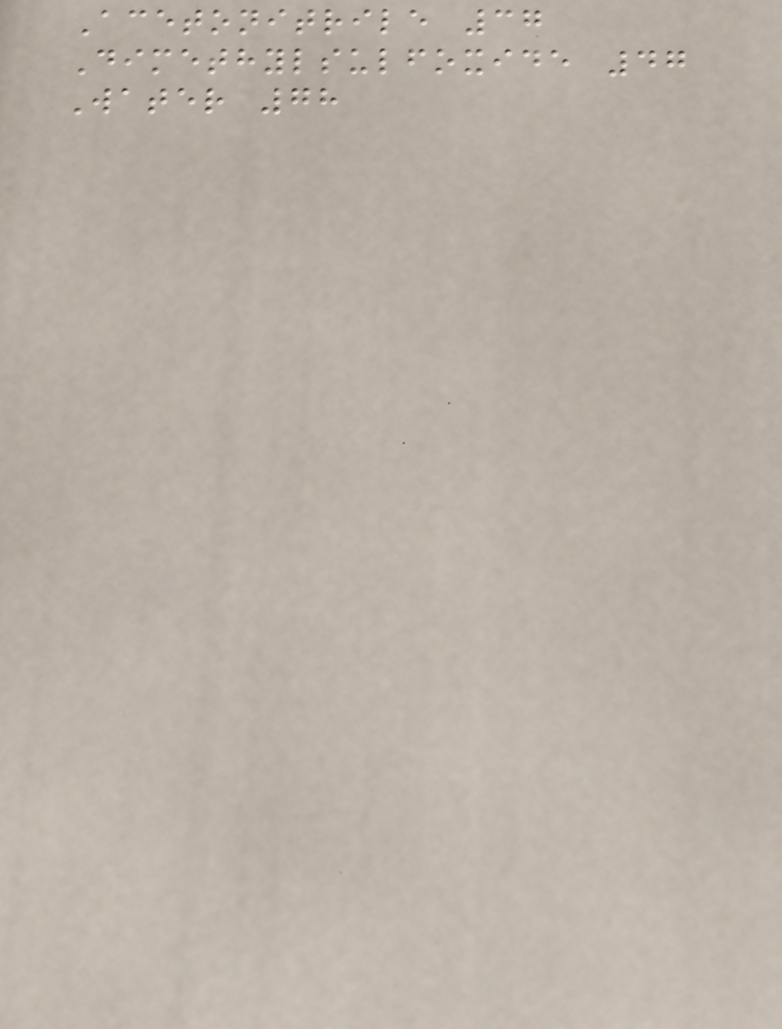Acetonitrile 37
Dimethylsulfoxide 47
Water 78
